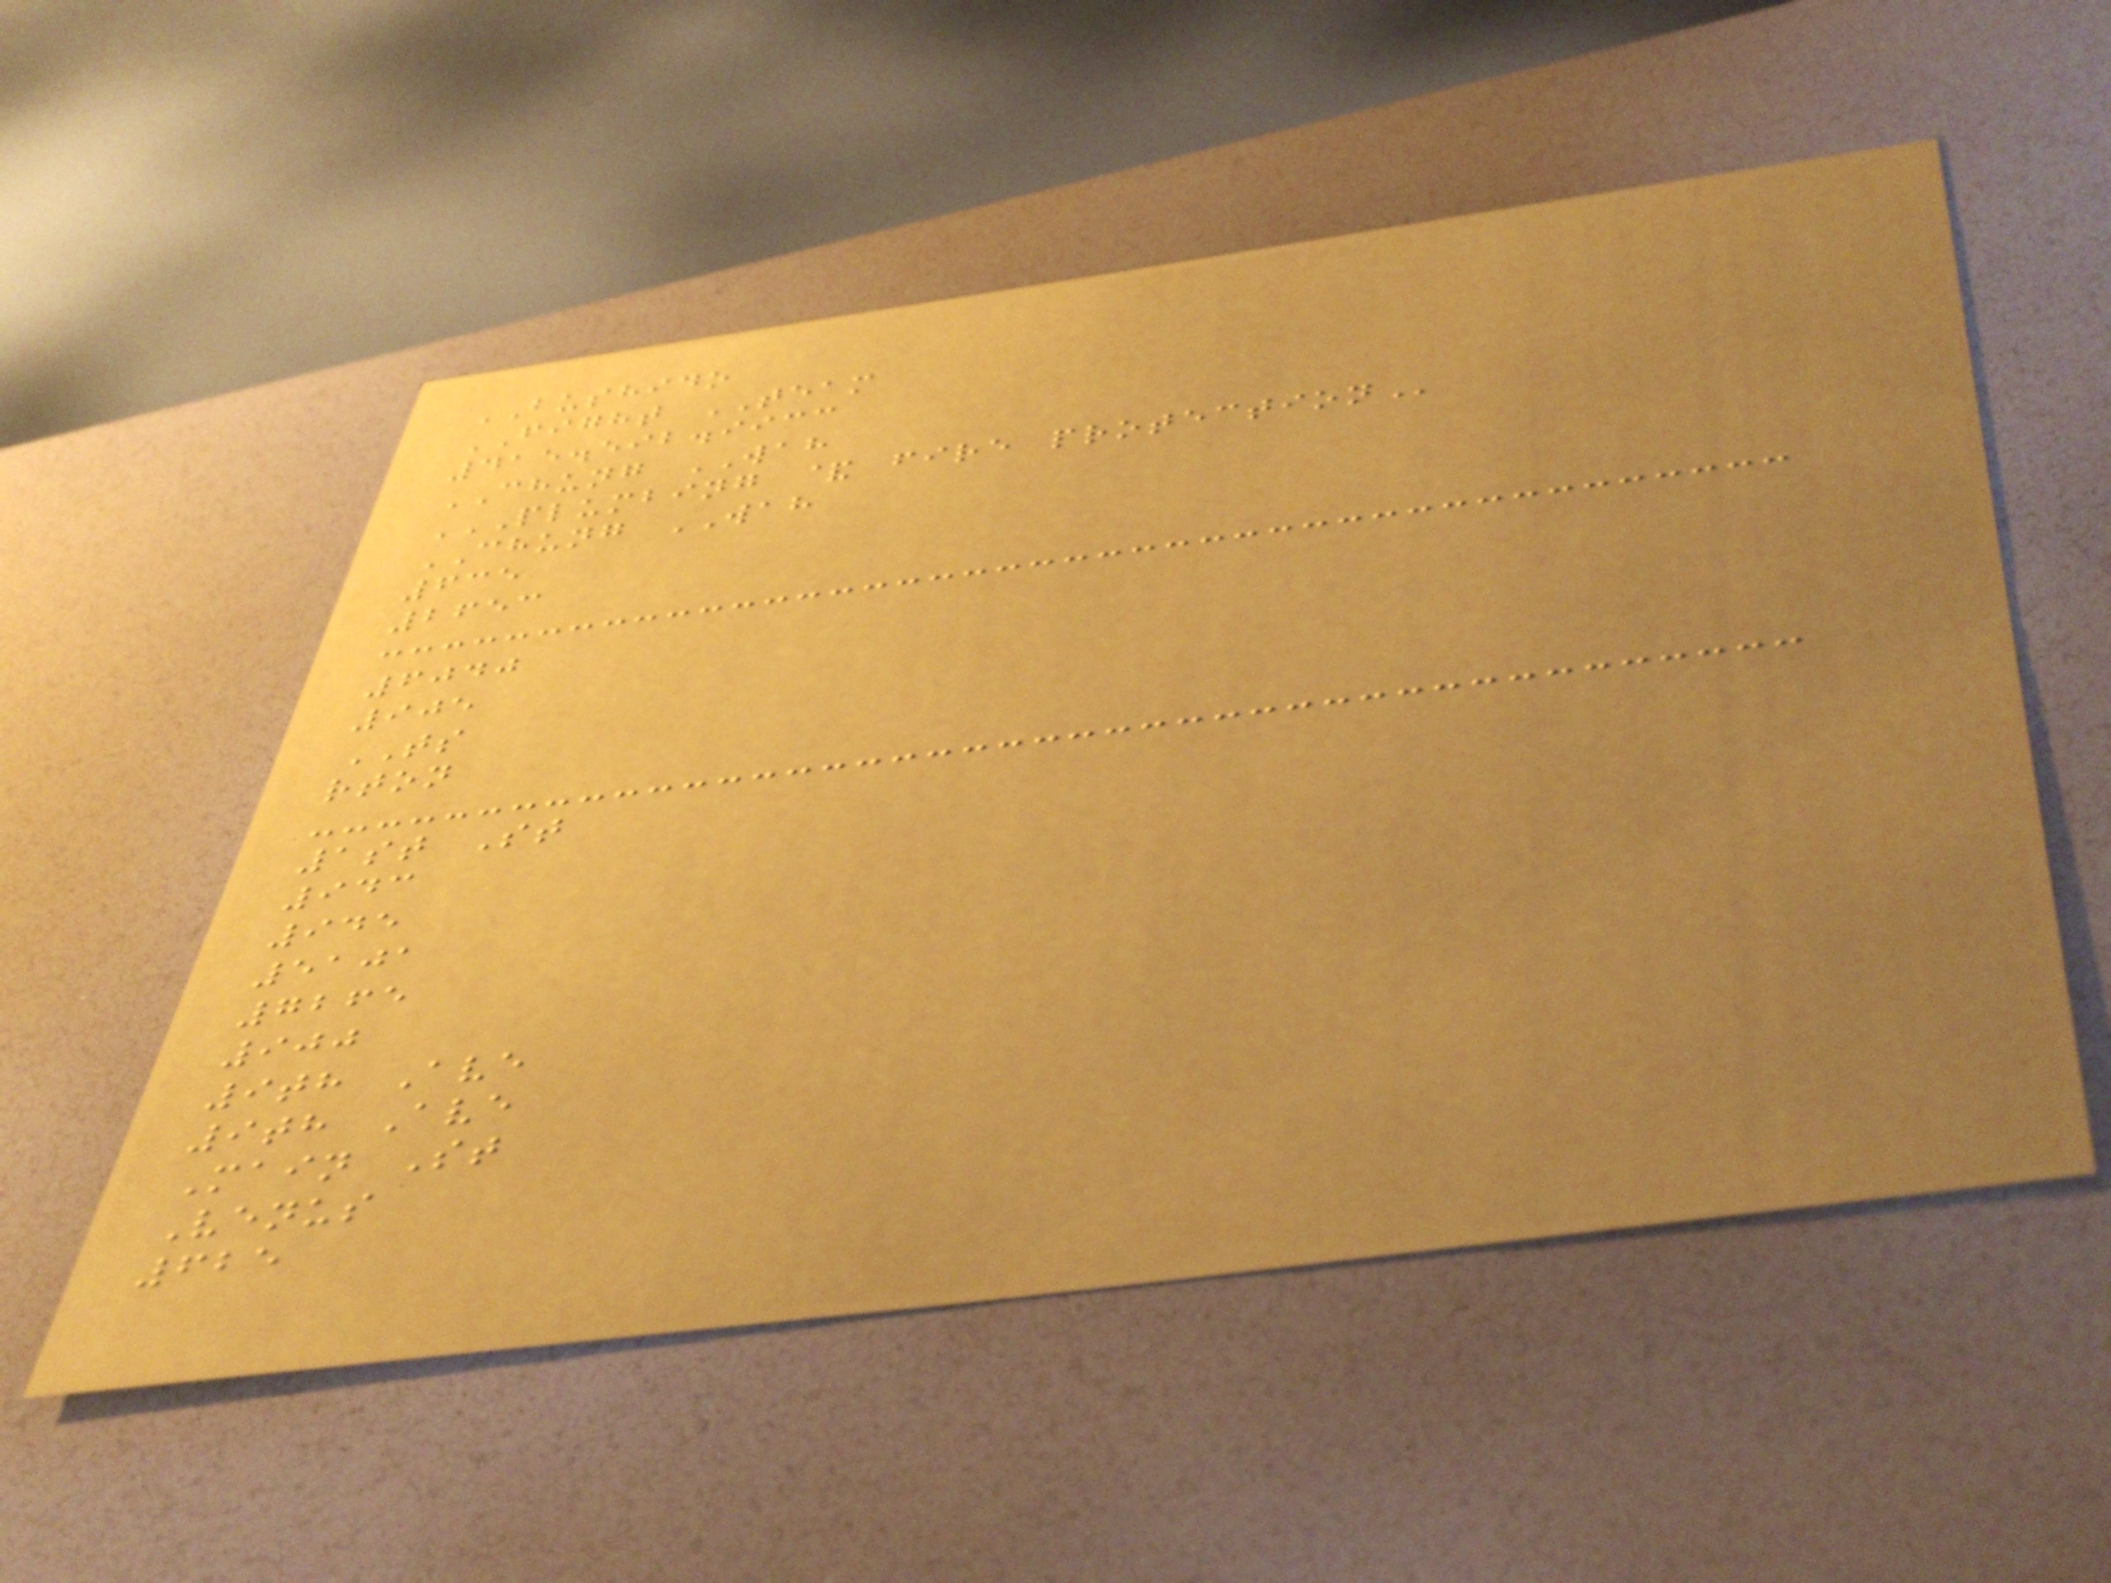BUSHIDO
FIGHT TEAM
415.592.9933
CHUNG WAH
PLUMBING & FIRE PROTECTION
CHUNG WAH
635
2653
6040
905
TS
rton
1st St
943
945
5101
7265
900
9th Ave
9th Ave
Main St
Venus
625
